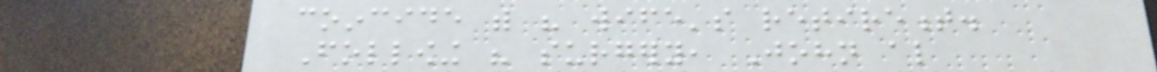coincide with his wife's retirement.
Following his surgery, John also
